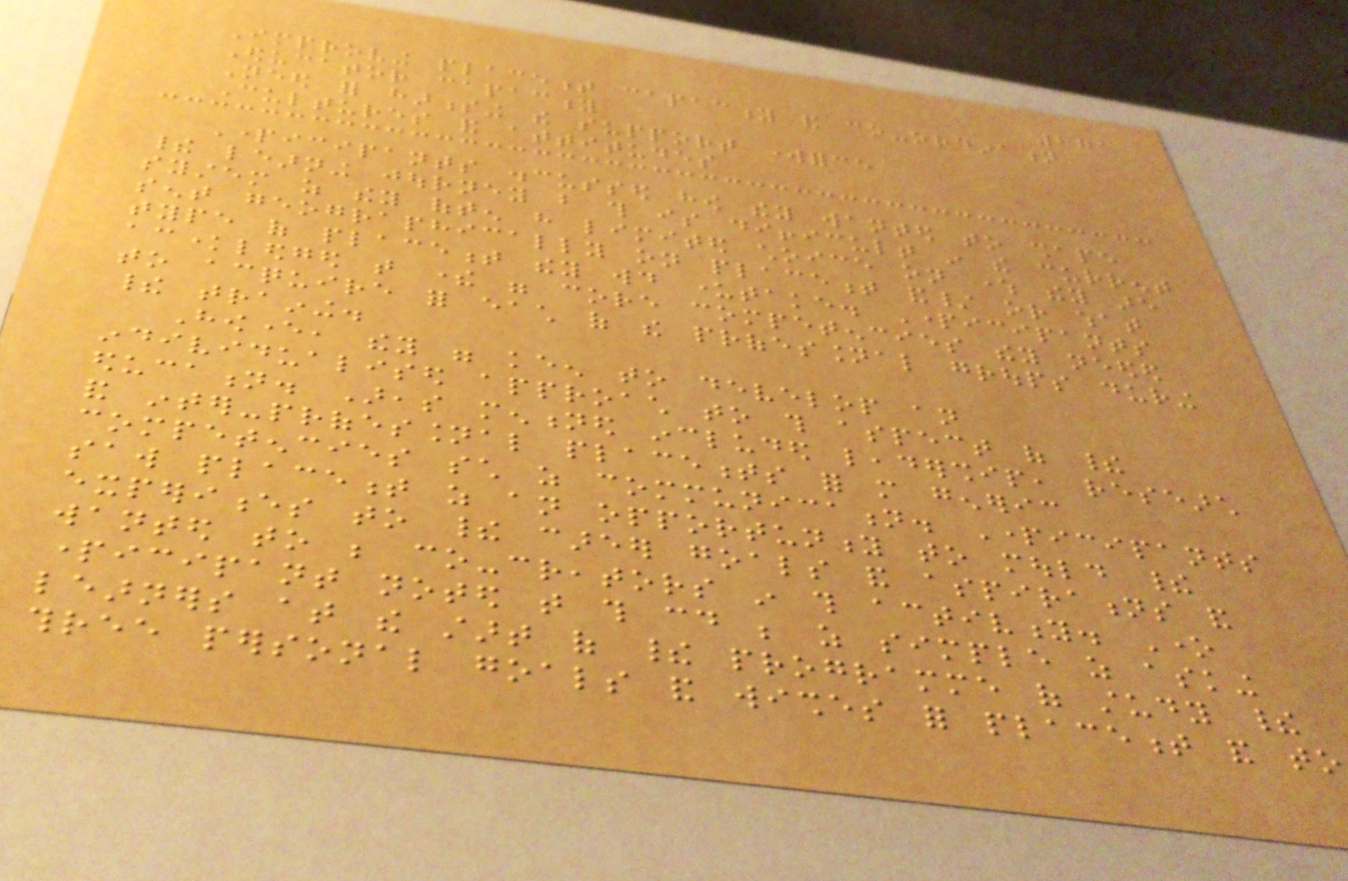271
Improving placement capacity and co-ordination
Educator capacity
Need for harnessing the support workforce
Cultures and attitudes
Participants discussed how they wanted to shape
their learning journey but this is difficult in the current
system as they often have limited choice on where they are
sent geographically on placement and/ or what
type of placement they would undertake. Participants
acknowledged that there were core competencies they needed
to acquire for each of the professional groups during
their training.
However, they were keen to develop an
individualised approach to this aspect of their
education. Areas mentioned included leadership, research
and inter-professional placements for more generic
competencies such as communication. Participants
saw placement as an opportunity to mould their
experiences to their career goals and aspirations and
wanted to be co-creators in this activity. One
participant noted that this could be as simple as asking
learners at the start of their programme of study their
three personal goals and wishes for placement and to
